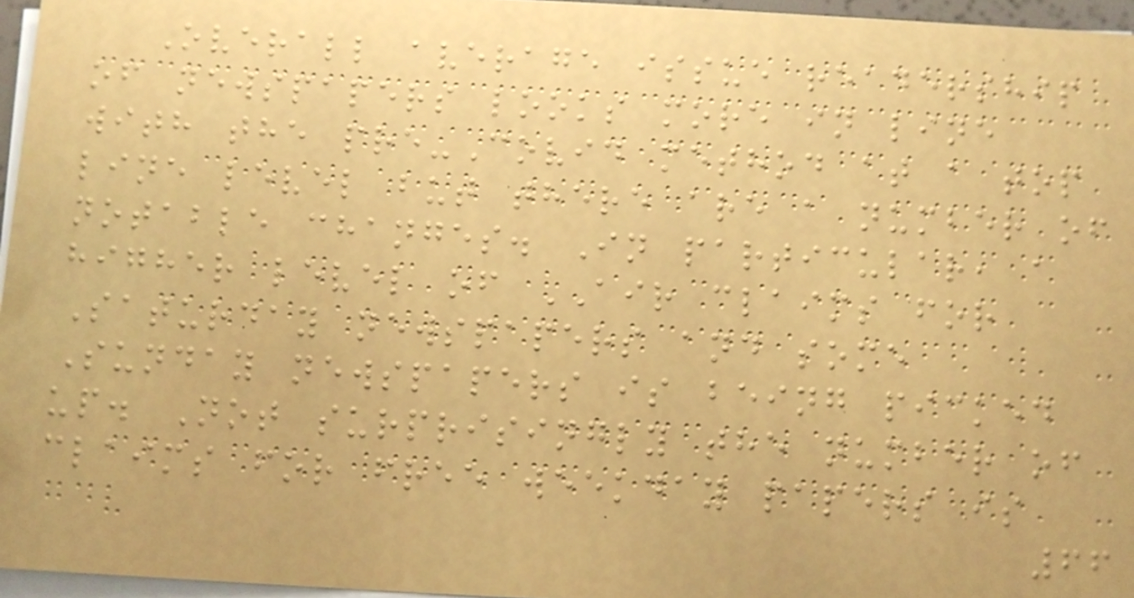Overall average issue readership
of newspapers looks more in line
with the pre-Covid method at a top
line level but there are a number of
notable changes. In particular, a
higher level of AIR claims for
Saturday newspapers and some
Sunday newspapers is being picked
up. Not surprisingly the number of
claims for free weekday papers is
66
